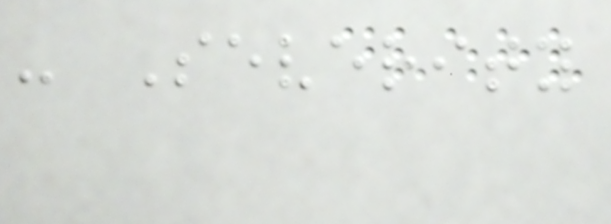- Severity
